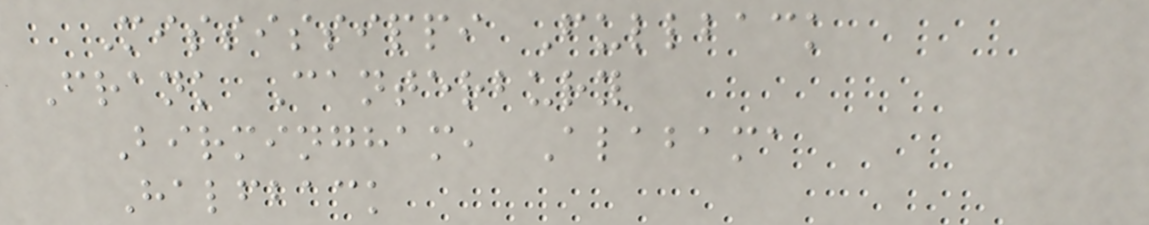Mississippi Fullback
Frank Canterbury
Birmingham, Alabama
Halfback
